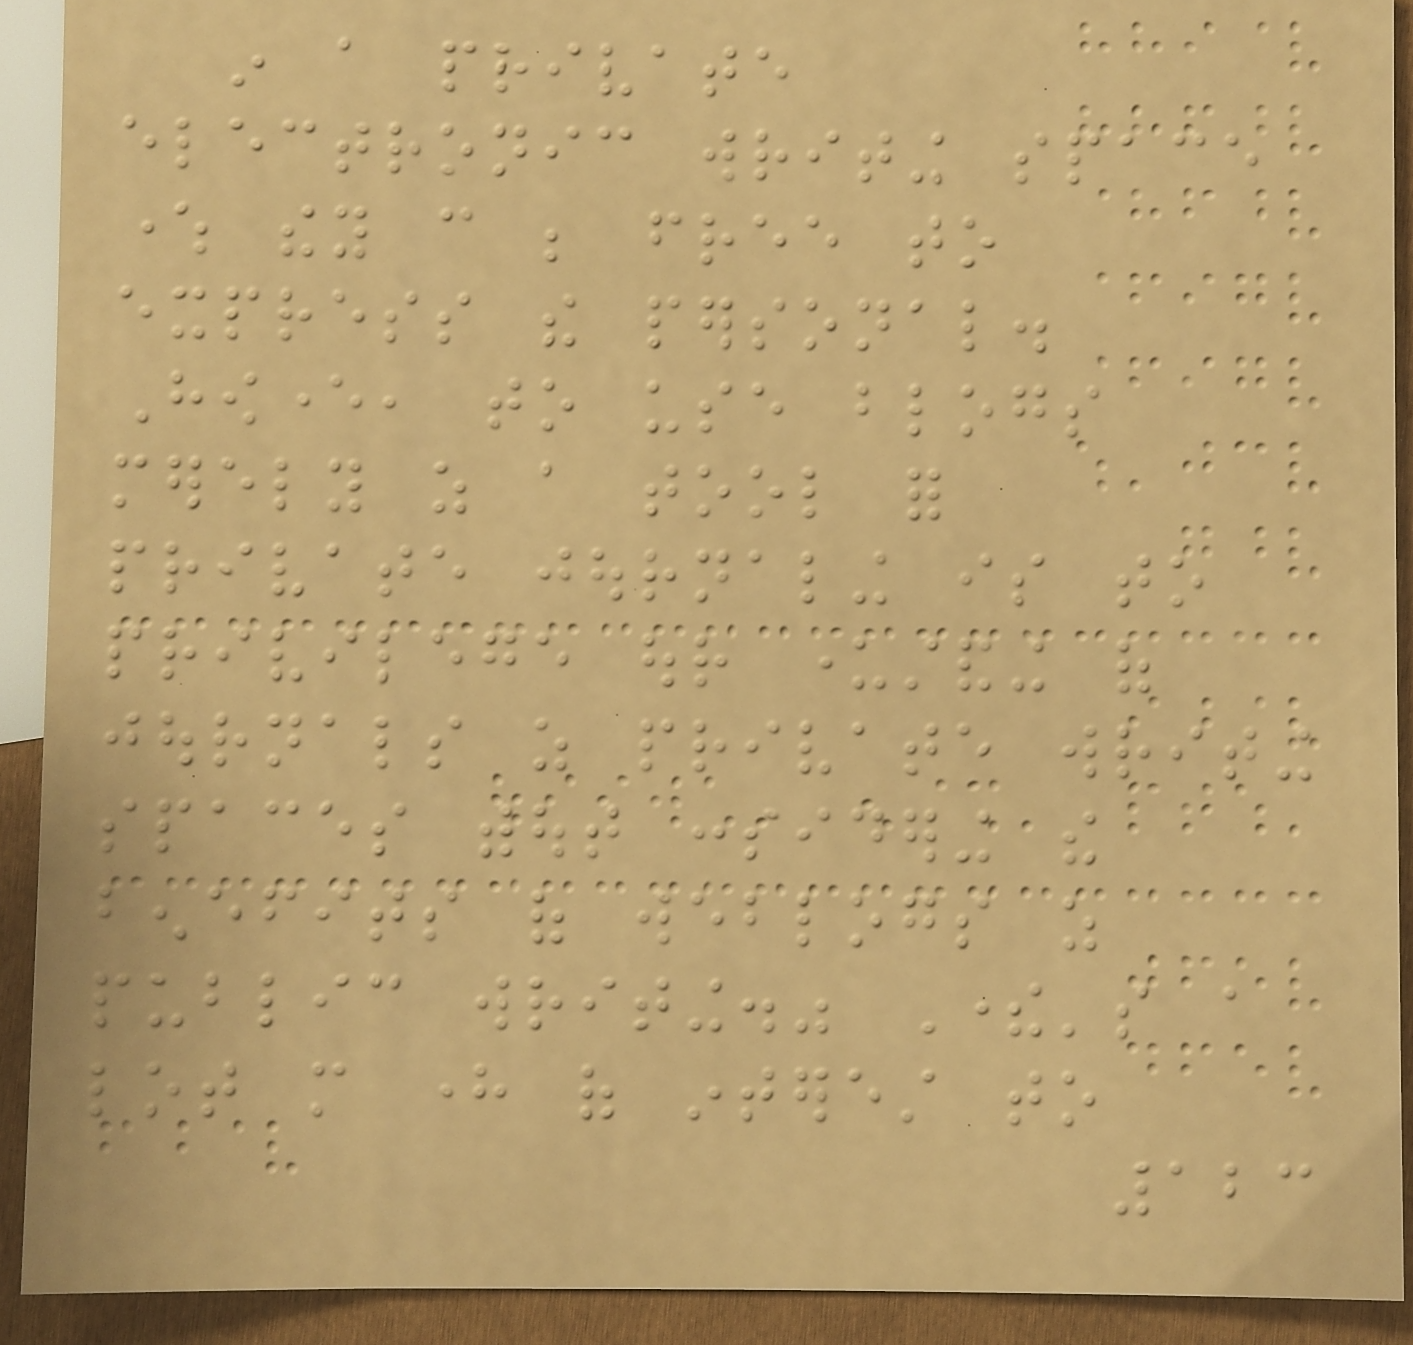in a private
electronic writing space
where they can be free to
express the personal.
However, to use blogs
merely as a tool for
private journaling is to
privilege our understanding of
journals as private writing
spaces without considering the
benefits of weblogs as
public writing." There's a
lot more here of interest to
123
